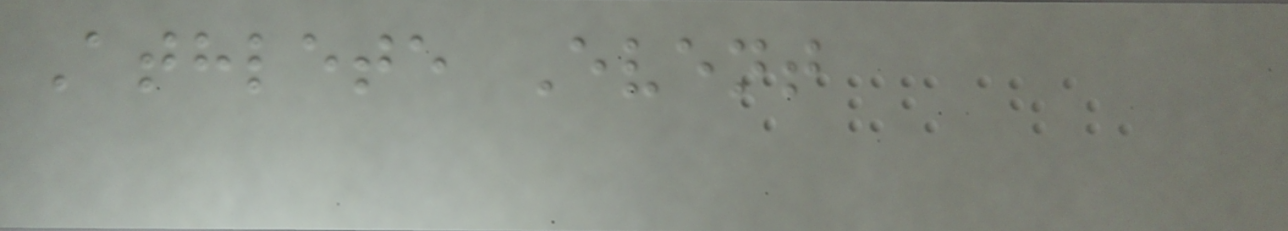Athlete Event
